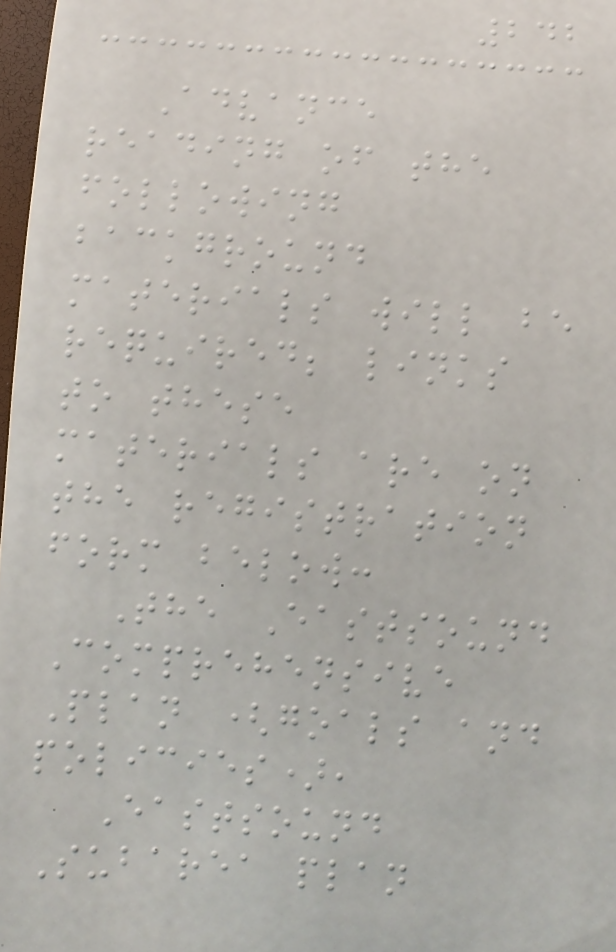242
Advance
reading of the
following
background
materials will be
required; links
to these
materials are on
the registration
form below:
The Eastsound
Comprehensive
Plan (goals and
policies),
Eastsound
Subarea plan
